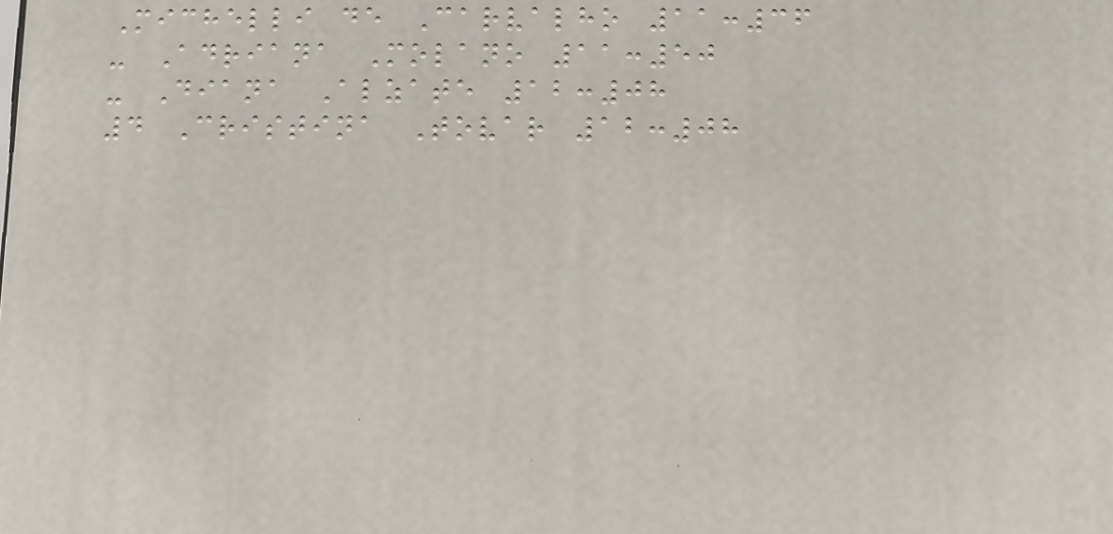Michelli de Carvalho 11:36
- Adriana Molano 11:50
- Diana Alzate 12:08
4 Cristina Tovar 12:08
